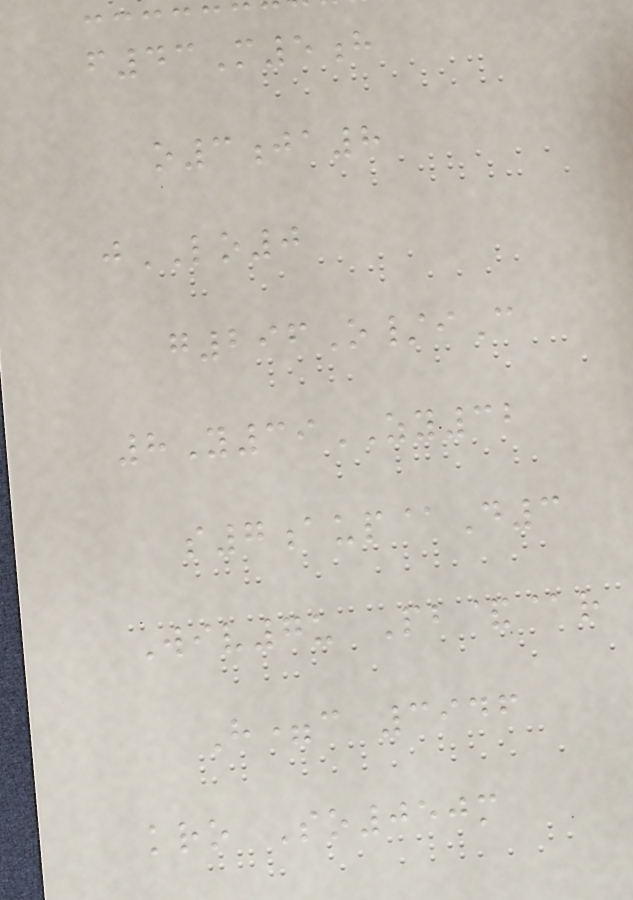f43M5h
o3ja8
jLO0
g296O/iC
8Y39ZY32
s7aup@D3
Wiv7u Pb&@r
H=c 3946
kro So050m
